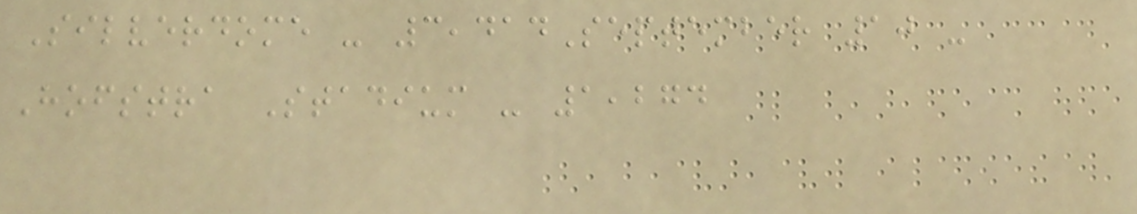Silverdome - 3,414September 10 -
Hofstra Stadium - 1,274
